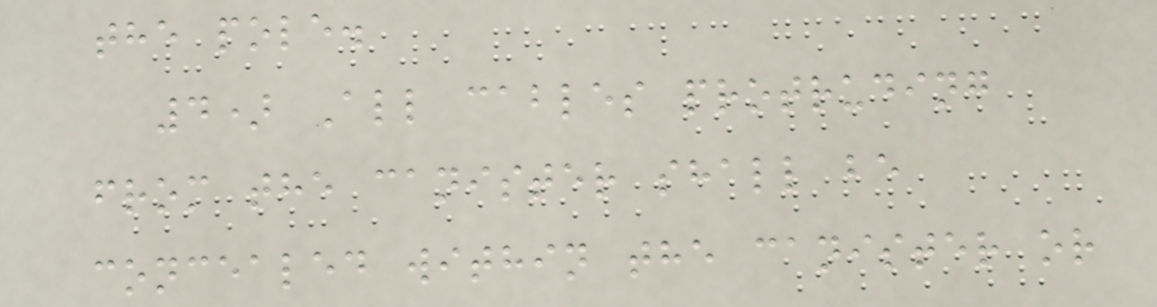the pole.
4) All cables protruding
from the canister shall be
concealed within the canister or
